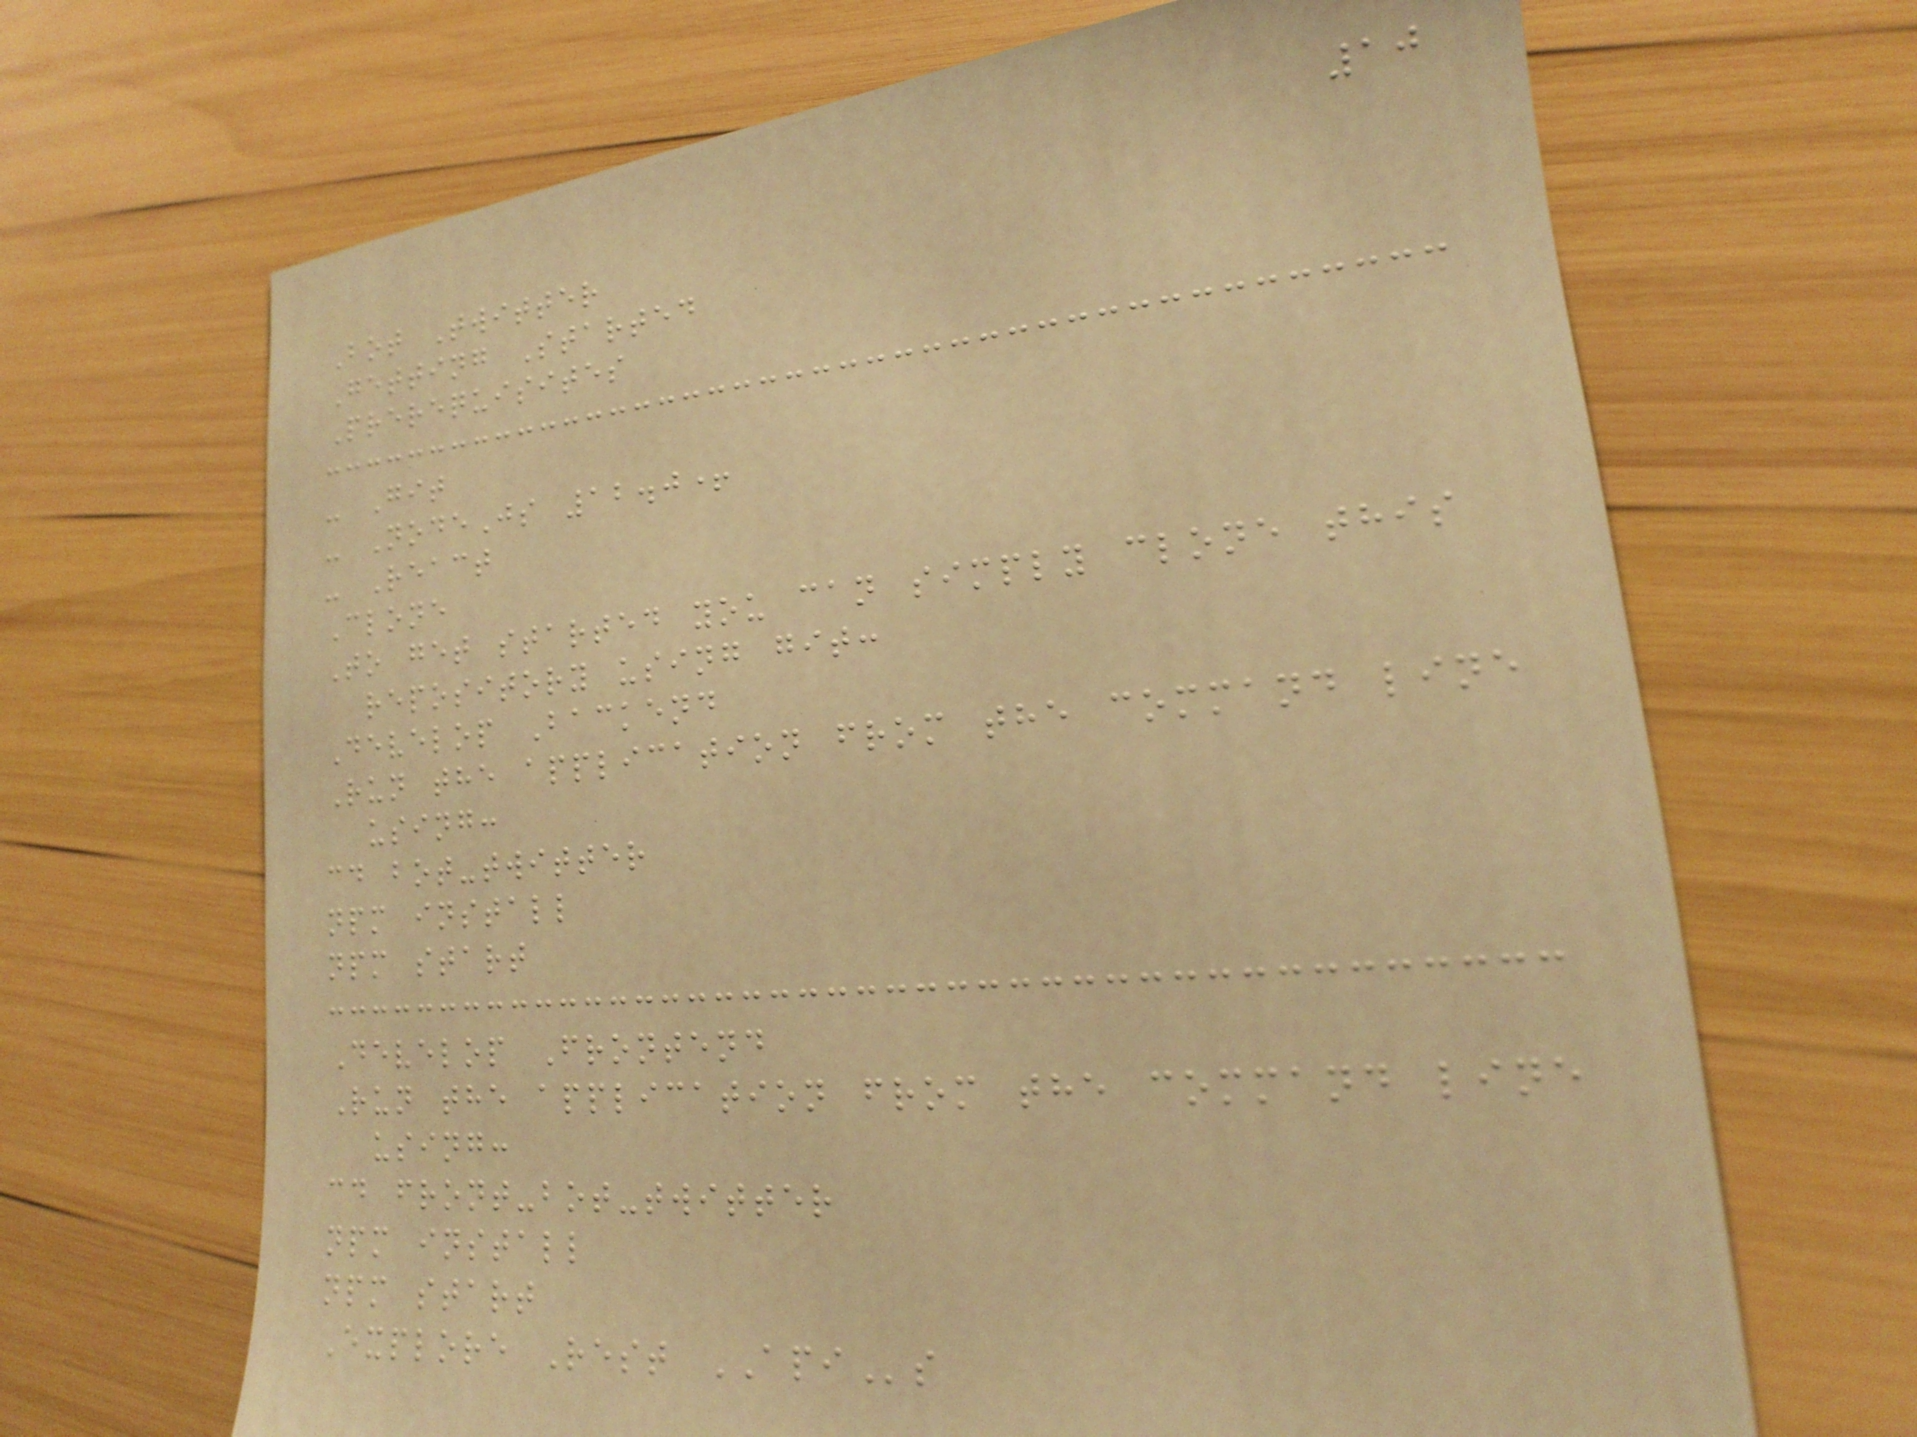10
Bot Twitter
Getting Started
Prerequisites
- Git
- NodeJs 12.0+
- React
Clone
To get started you can simply clone this
repository using git:
Develop Backend
Run the application from the command line
using:
cd bot-twitter
npm install
npm start
Develop Frontend
Run the application from the command line
using:
cd front-bot-twitter
npm install
npm start
Explore Rest APIs
